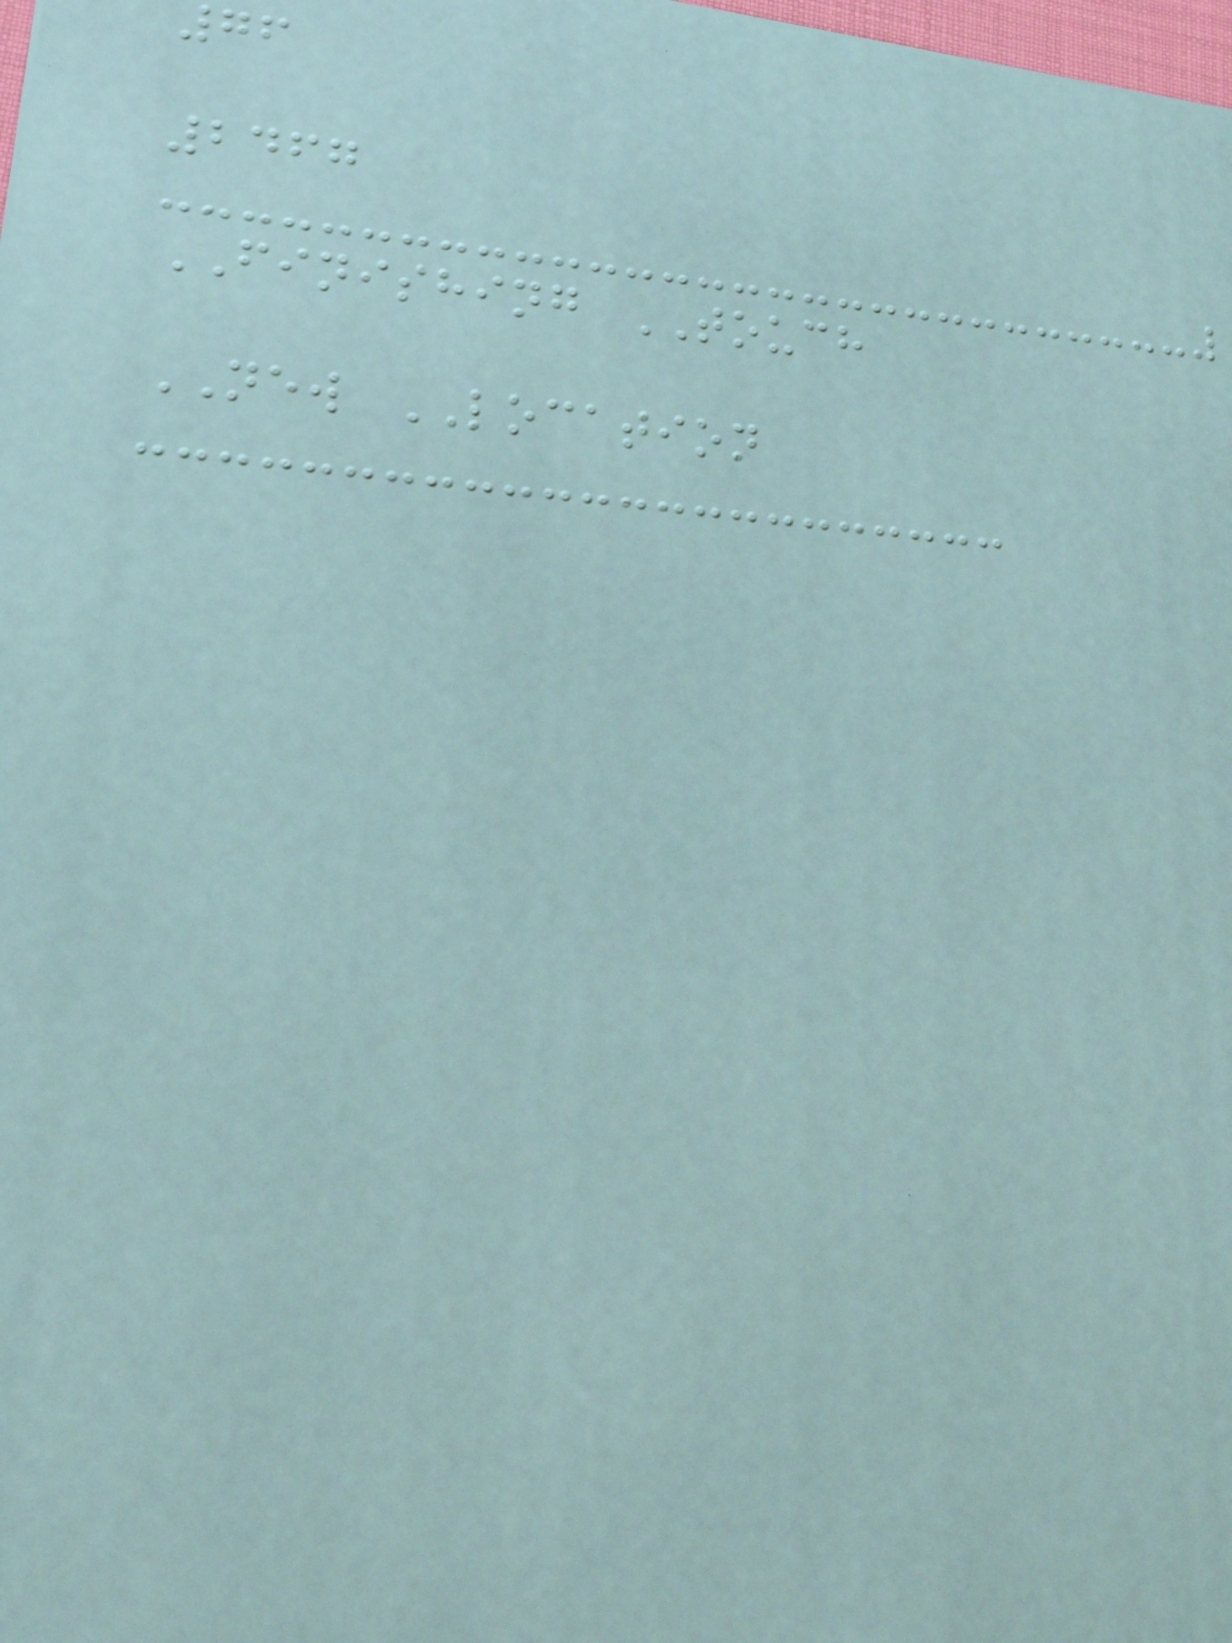2467
FINISHING TOUCH
NEW LOCATION
